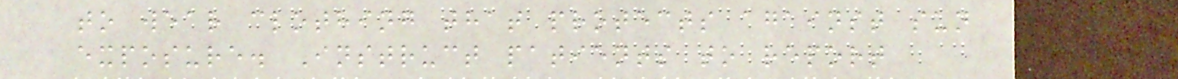to wear clothing that protects against sun
exposure. Instruct patients to report
